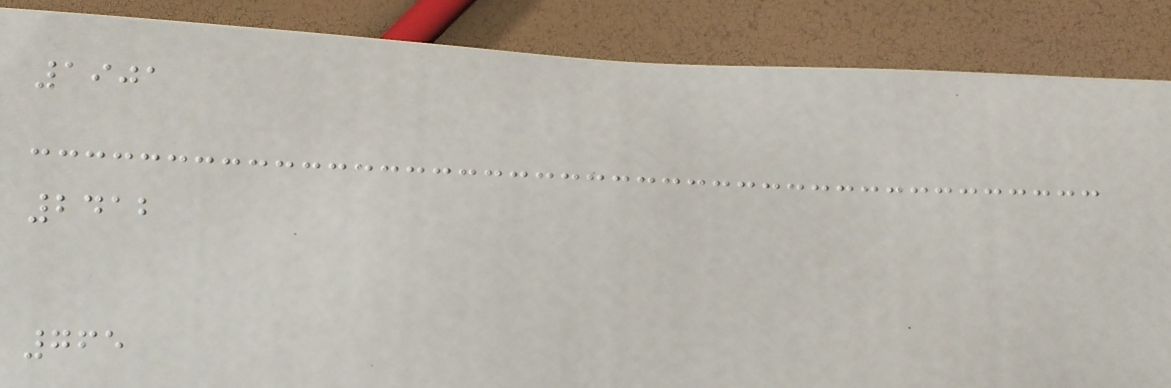1901
2412
765
